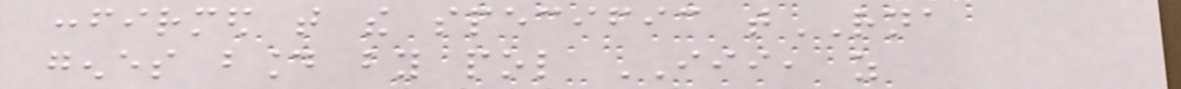confirmed that the specific tRNA
genes bound by pol III, as
